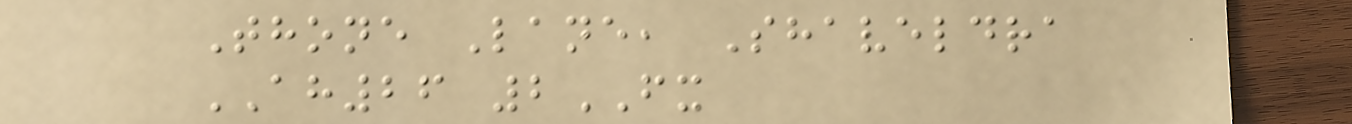Thone Lane, Shaveldra
AH26 2FX
